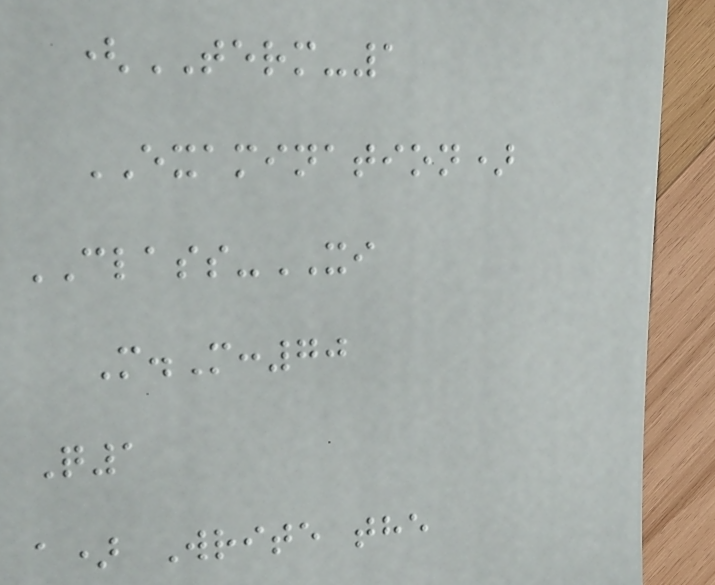(TERM-1
EXAMINATION)
CLASS-XI
M.M:70
Q1
a) Write the
